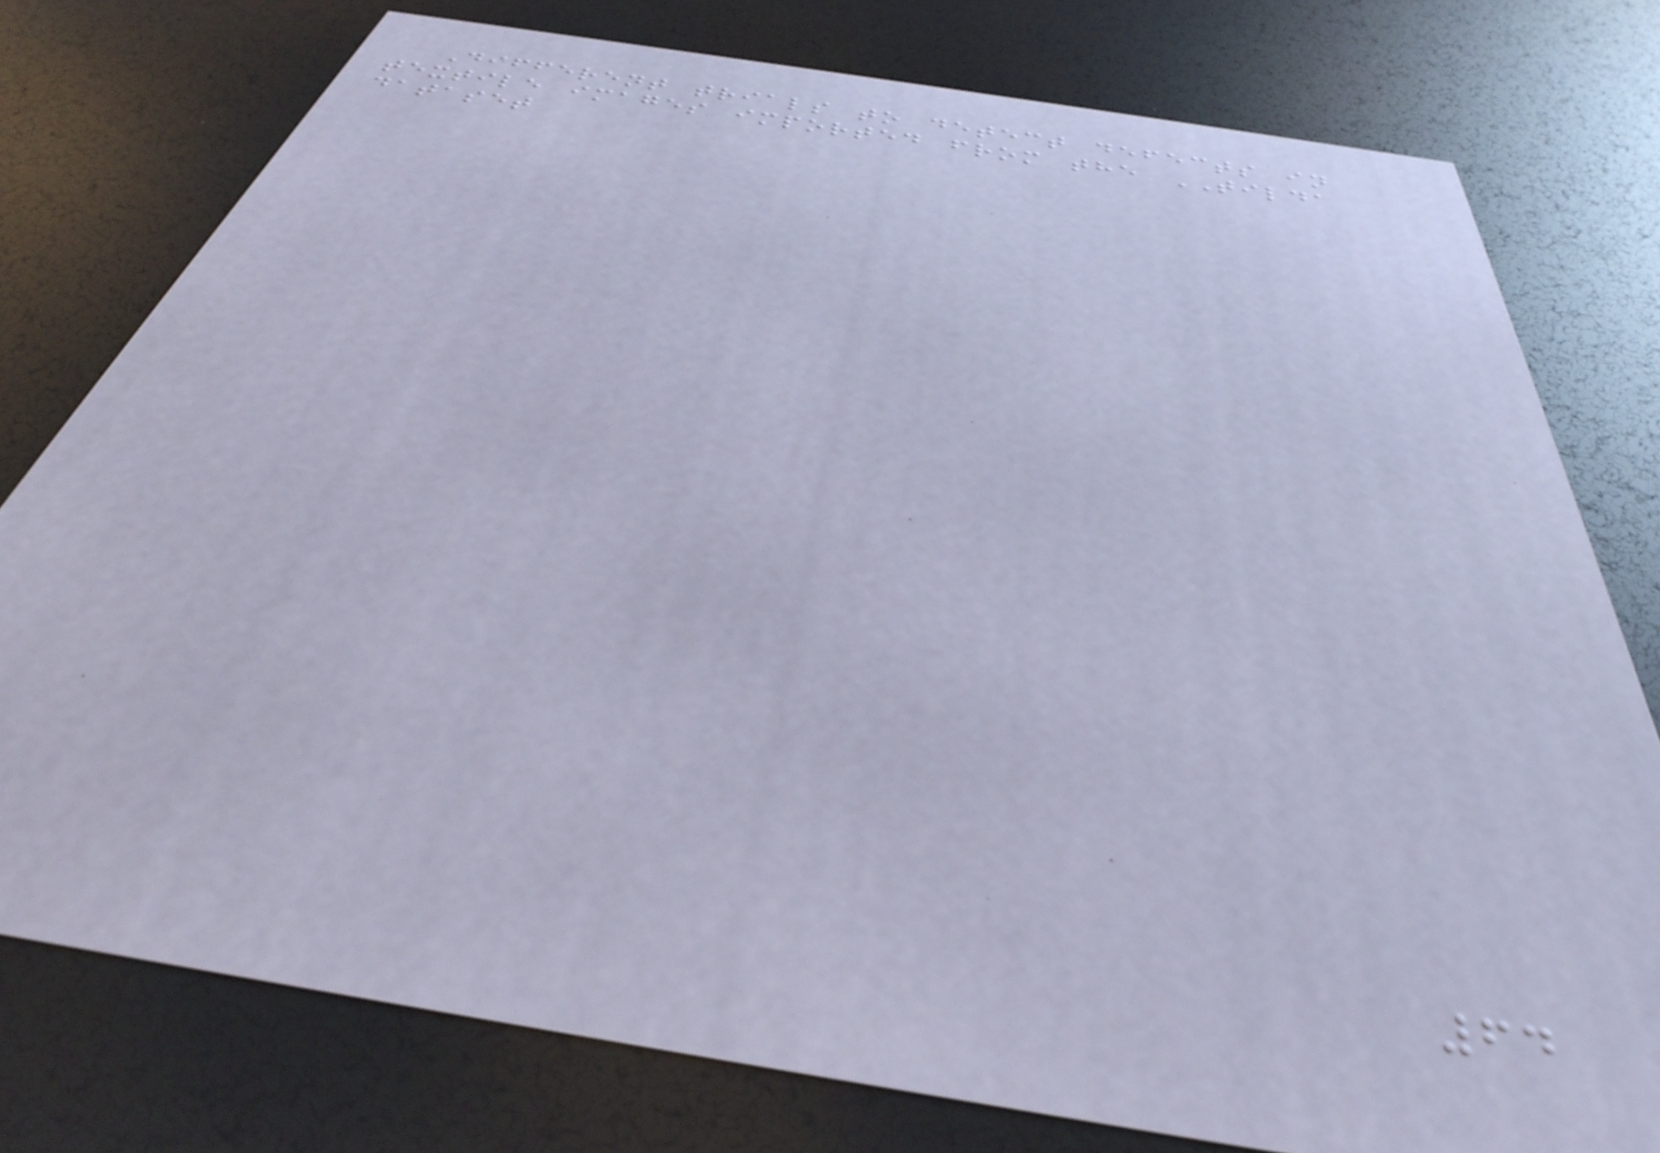Different trials to detect defects in
textile images imported from the TILDA
dataset
64
